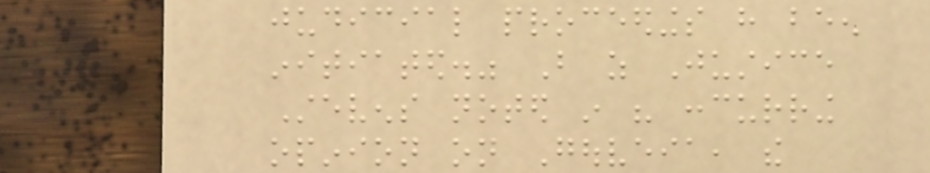judicial proceedings have been
initiated." But as Justice
Stevens noted in his concurring
opinion on Gouveia, the
